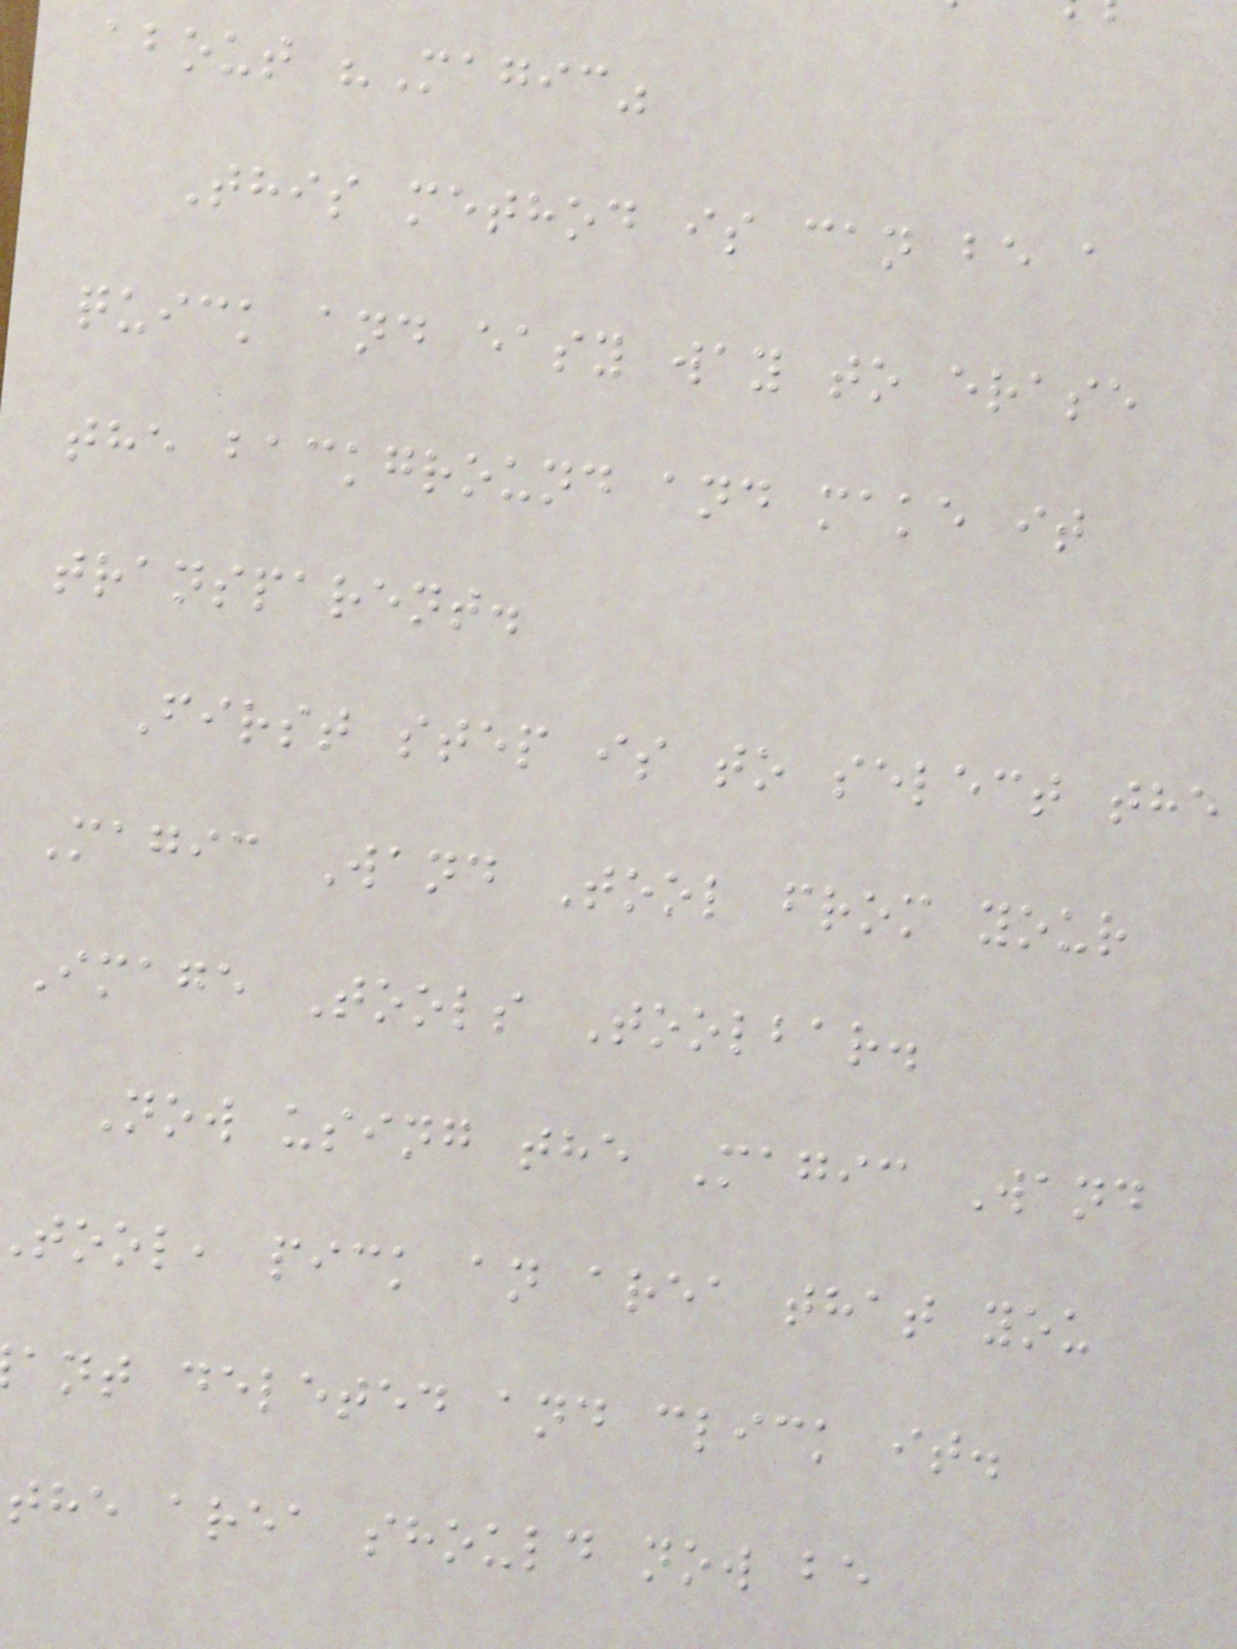about "Magic"
This method is can be a
quick and easy way to erase
the background and make it
transparent.
First step is to select the
Magic Wand Tool from your
Image Tools Toolbar.
Now using the Magic Wand
tool, pick an area that you
ant deleted and click it.
the area should now be
